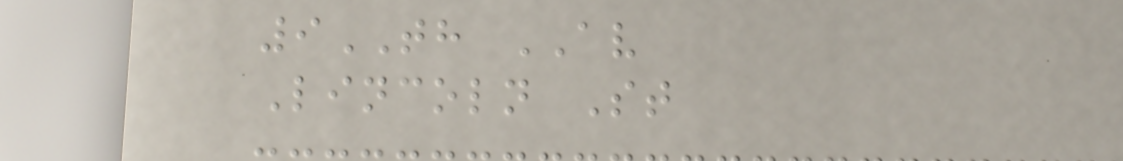9TH AV
Lincoln St
